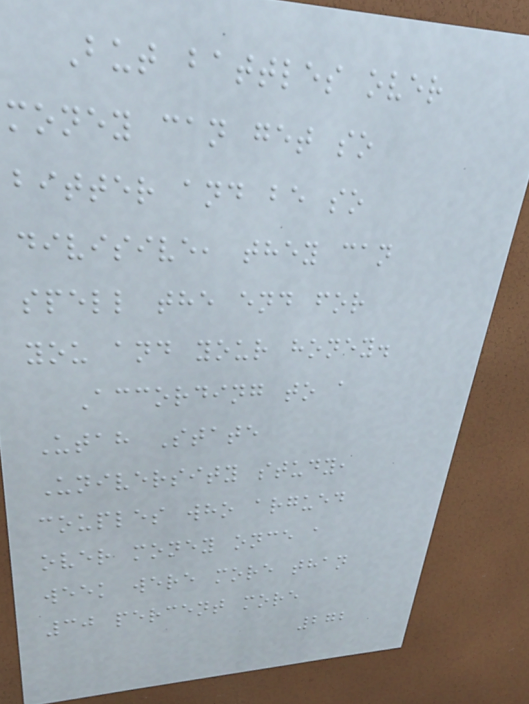But battles over
money can get so
bitter and be so
divisive, they can
spell the end for
you and your honey.
According to a
Utah State
University study,
couples who argued
over money once a
week were more than
30 percent more
272
